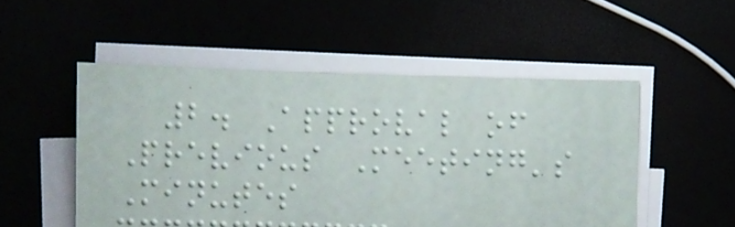2. Approval of
Previous Meeting's
Minutes
